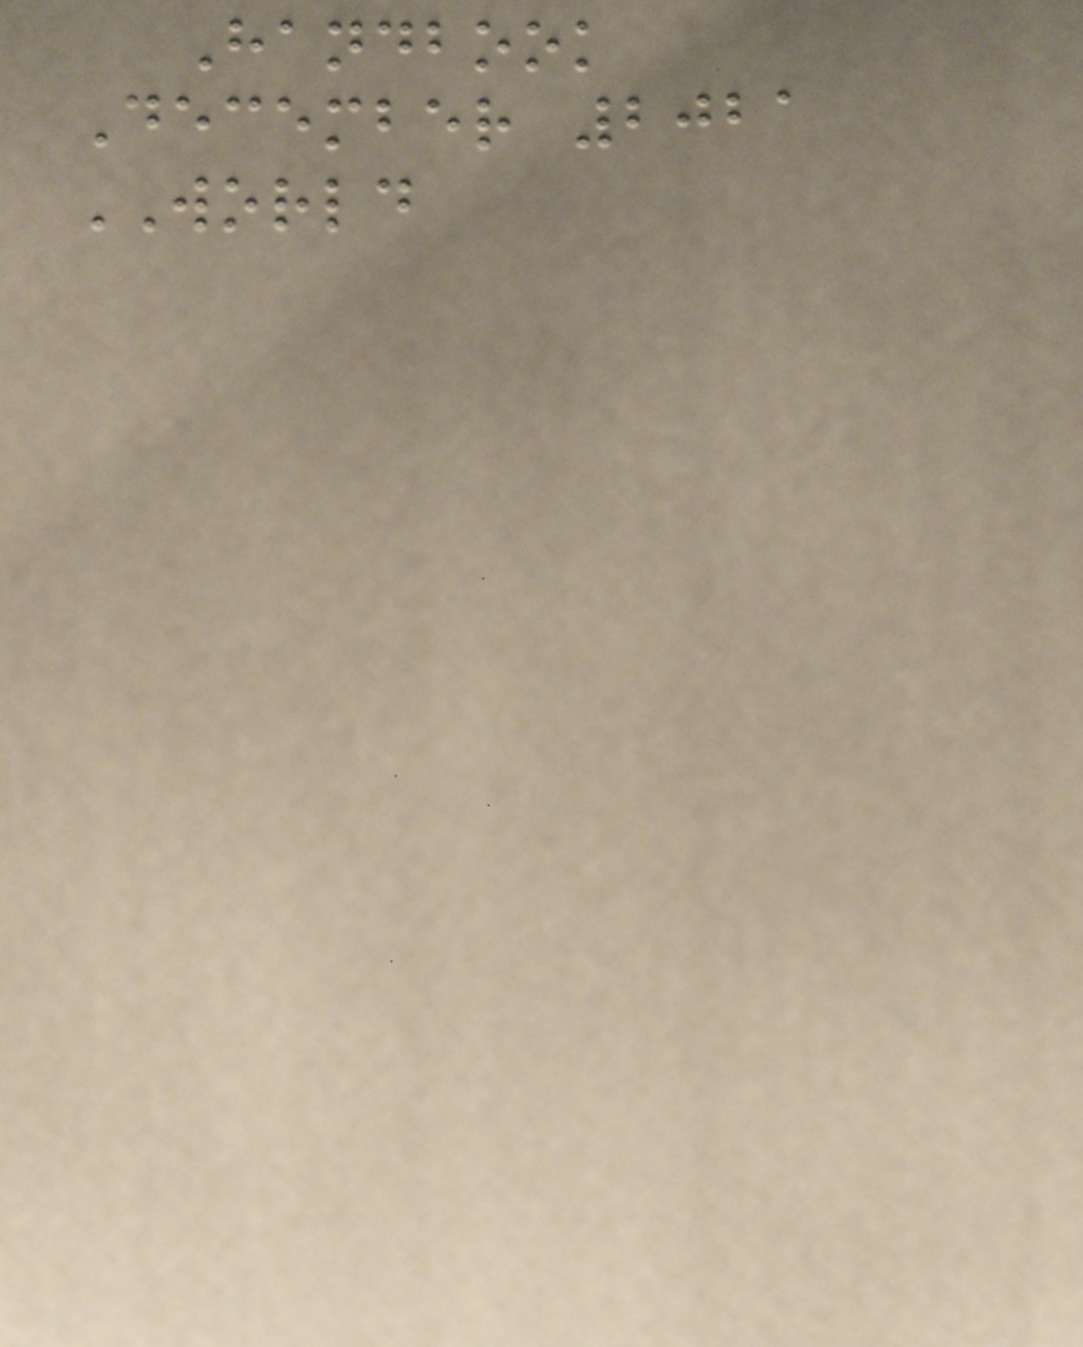Handbook
December 2021
WORLD
